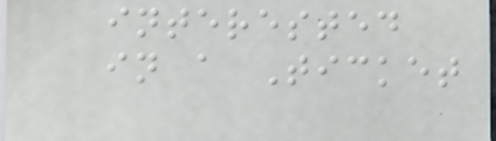interested
in a Ticket
